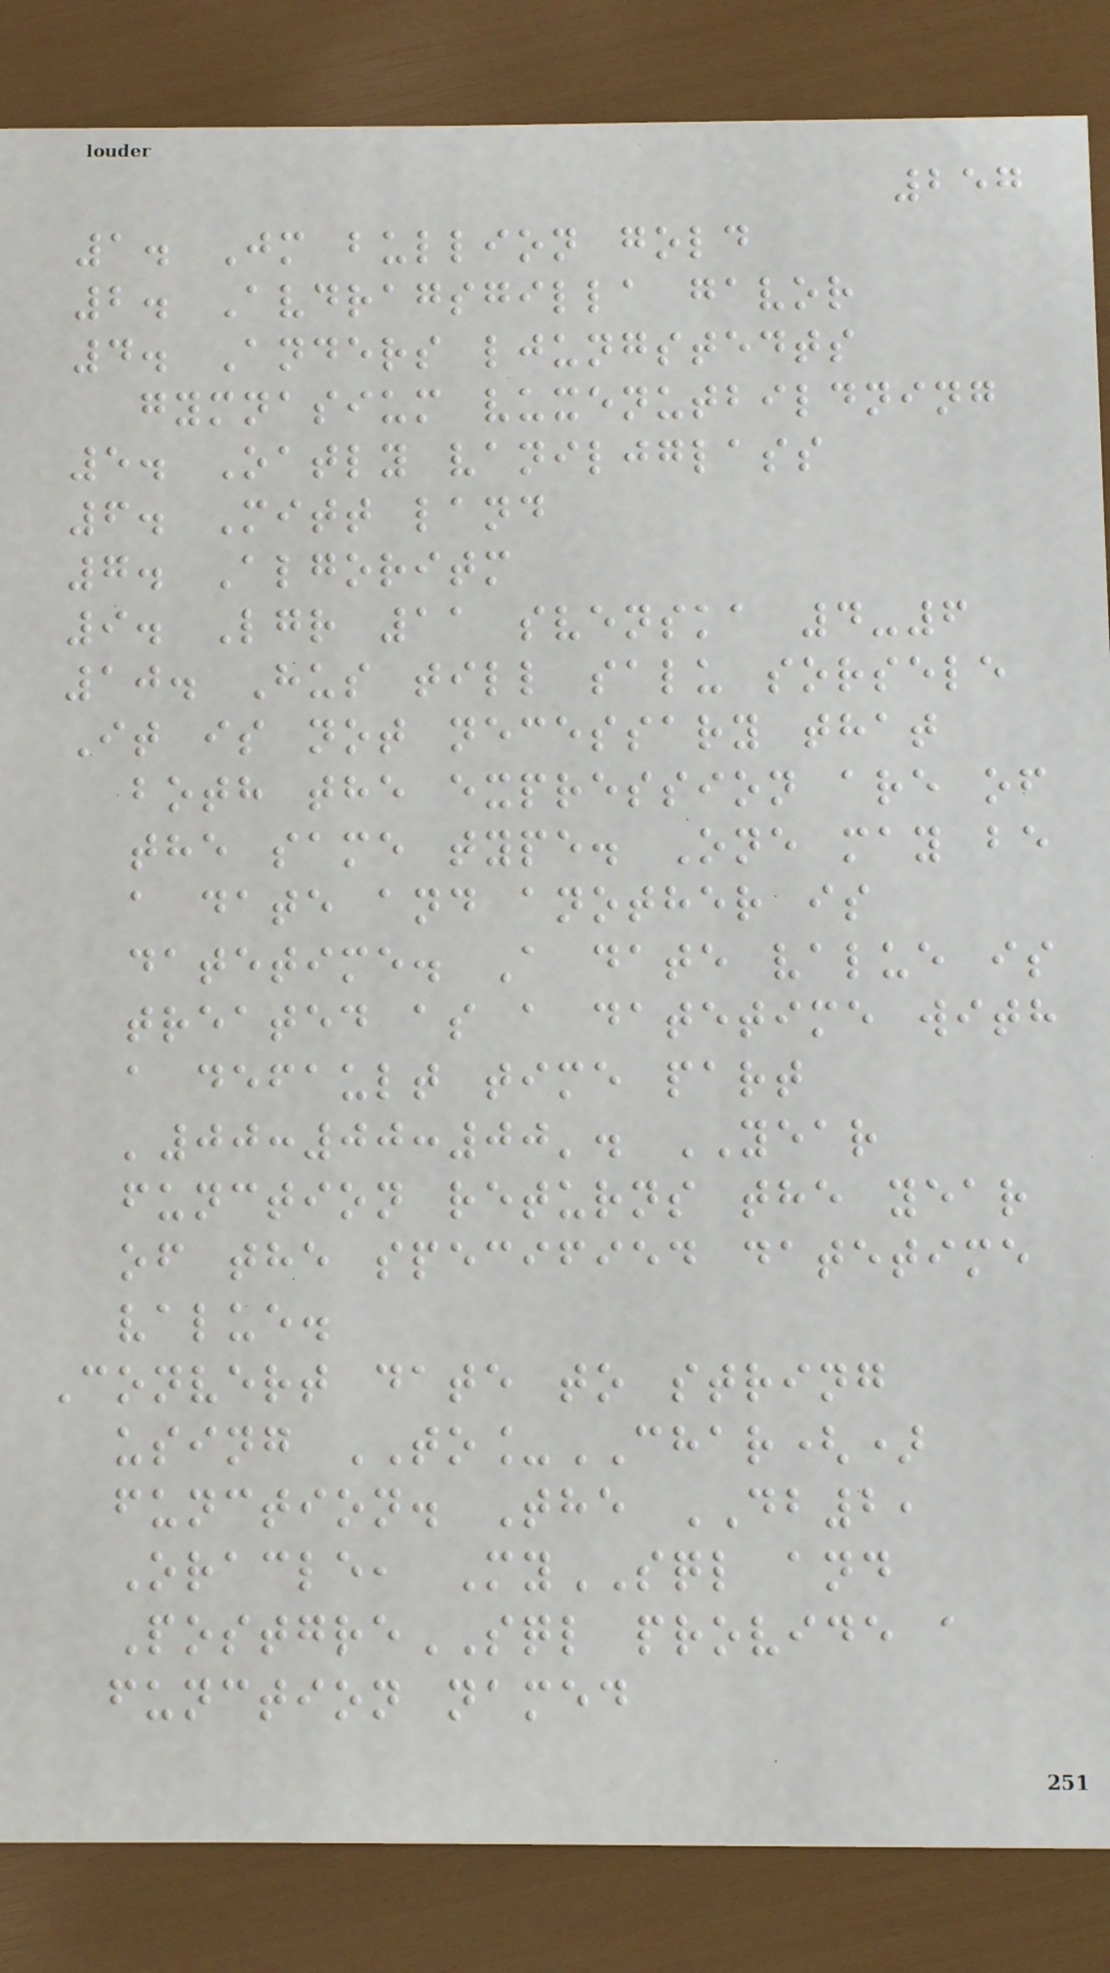257
1. Jm bullion gold
2. Avdragsgilla gavor
4. Anders ljungstedts
gymnasium vuxenutbildning
5. Oatly vaniljglass
6. Mitt land
7. Algoritm
9. Lgr 11 svenska 4-6
10. Hus till salu sorsele
It is not necessary that
both the expression are of
the same type. One may be
a date and another is
datetime. A date value is
treated as a datetime with
a default time part
'00:00:00'. YEAR
function returns the year
of the specified datetime
value.
Convert date to string
using TO_CHAR()
function. The DB2,
Oracle, MySQL and
PostgreSQL provide a
function named
